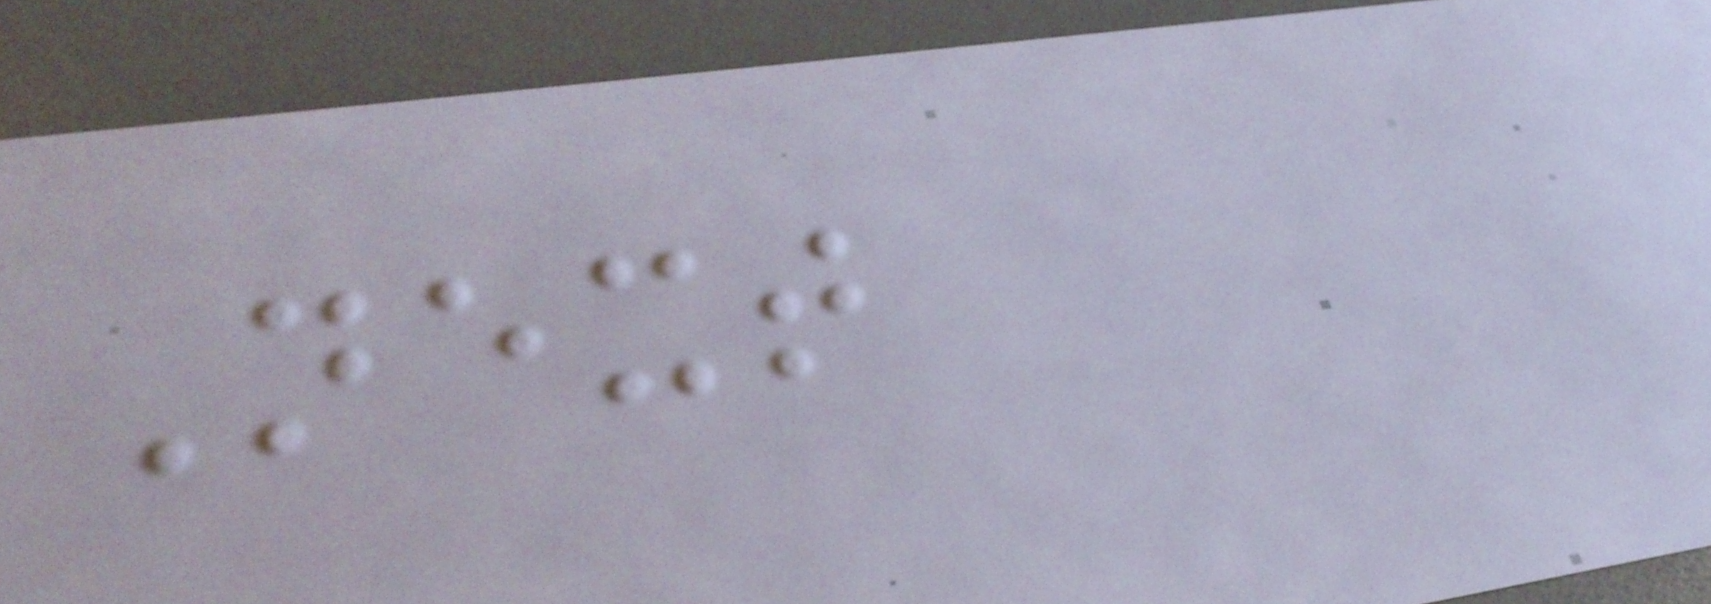Next
